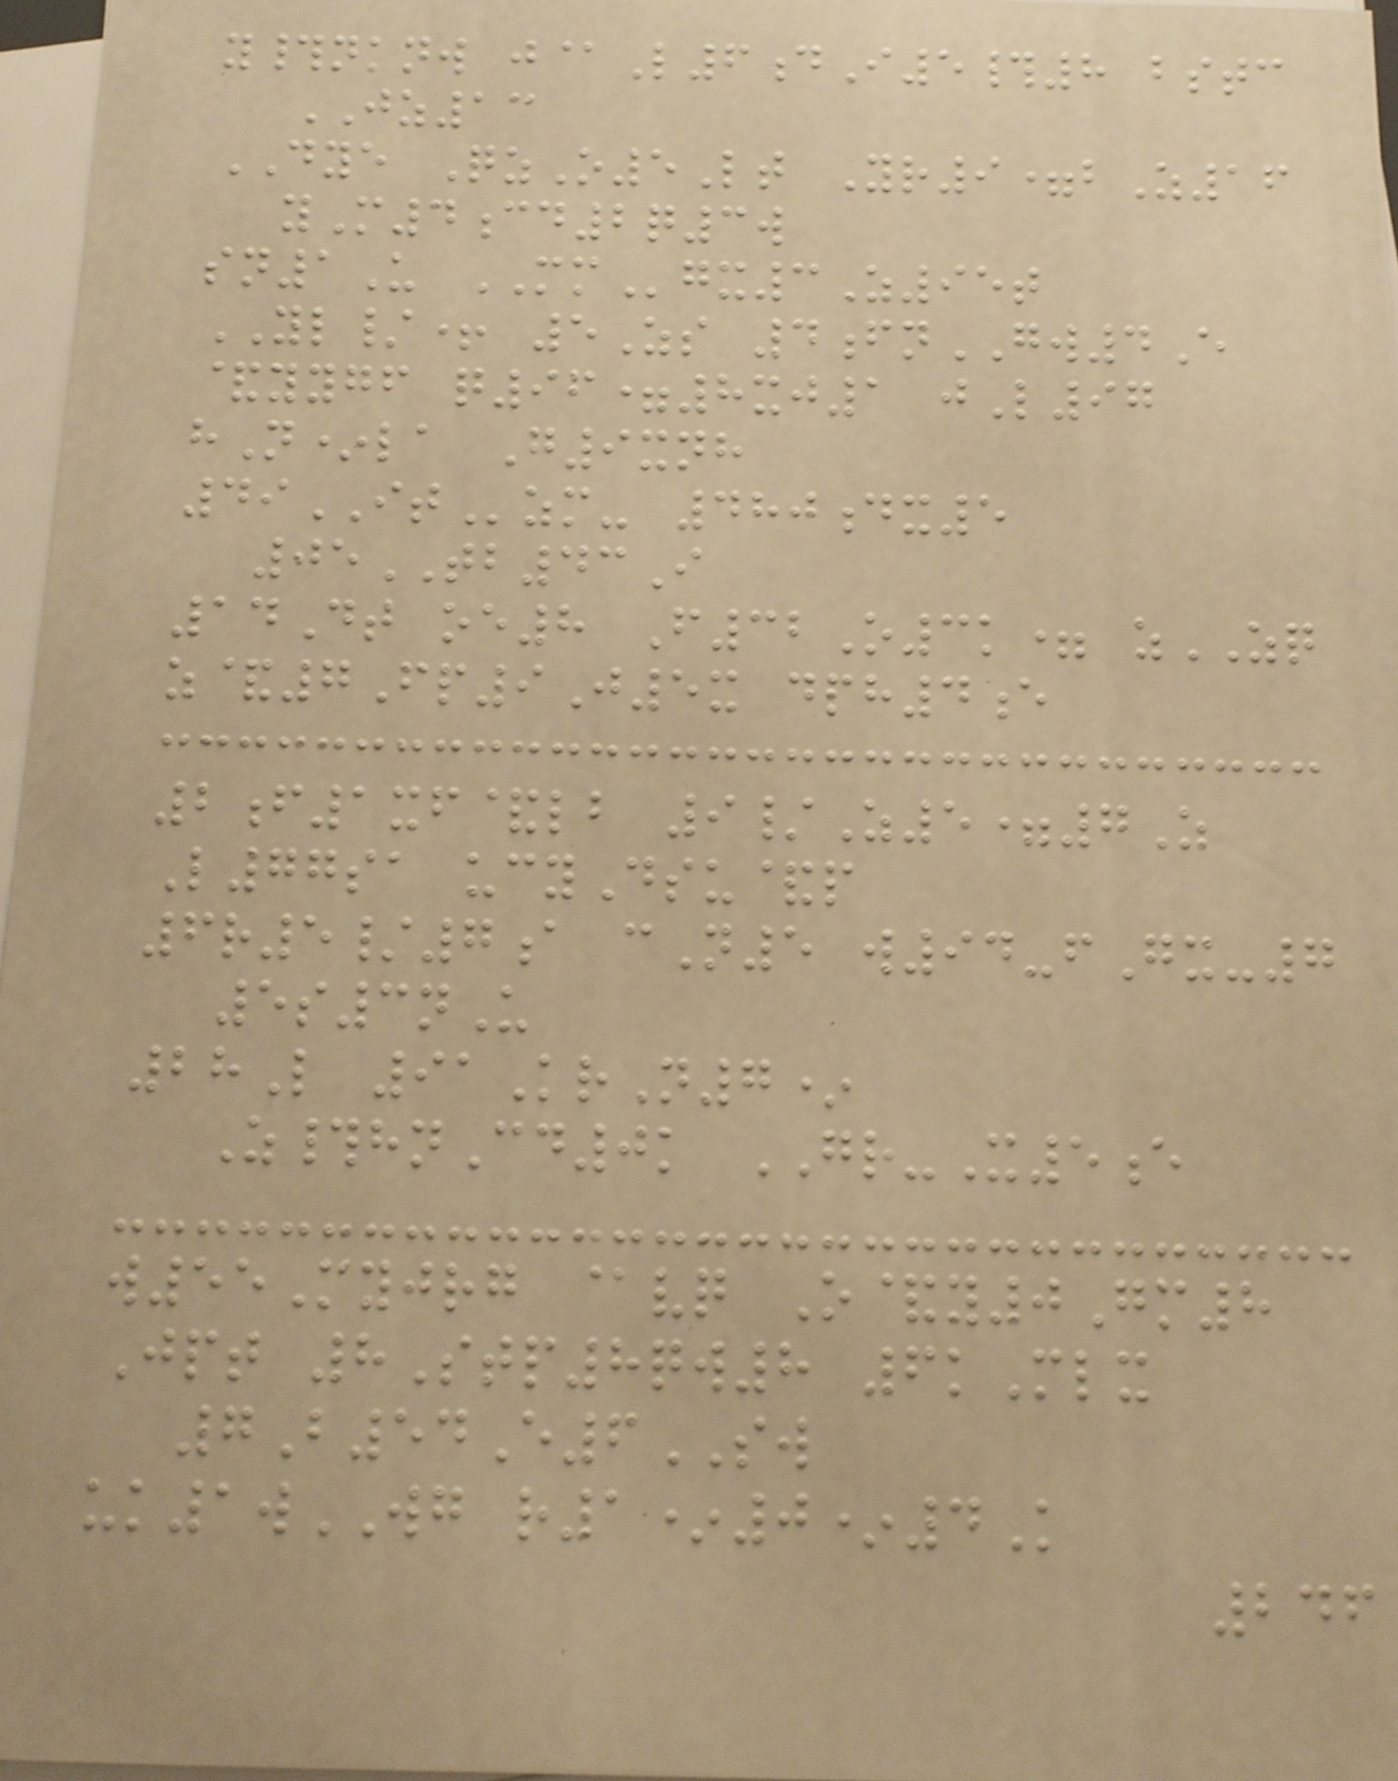y#nknw j@L6dI5#8 bstc
JZ13
DYE QzO5Lt Yr9=bZ16
yM4cd2q3w
sn1U MMgx3Z95t
YL/+ 5Zs 4fnGW4E
&yygf q96=8xj1 jL97
hN*la G9xnh
49ITzm- 480dx5
05TB43I
14Dt oe8 F32O3k= zZQ
z&7Fp9J5x dph4e
2f1xf&lb 9/Z5=7Z
L77sa ucyDsu&p
6r5/7a cN5 w94-fGx-7
5s3nU
28L 91KrN7*
Z#hnCd0k GR-X5e
w55Myjrg @vq O&y0Gm8
Jpt 8Stp8qw8 6kMlx
7B54E6SW
uk1wWG r1*0*4K
246
